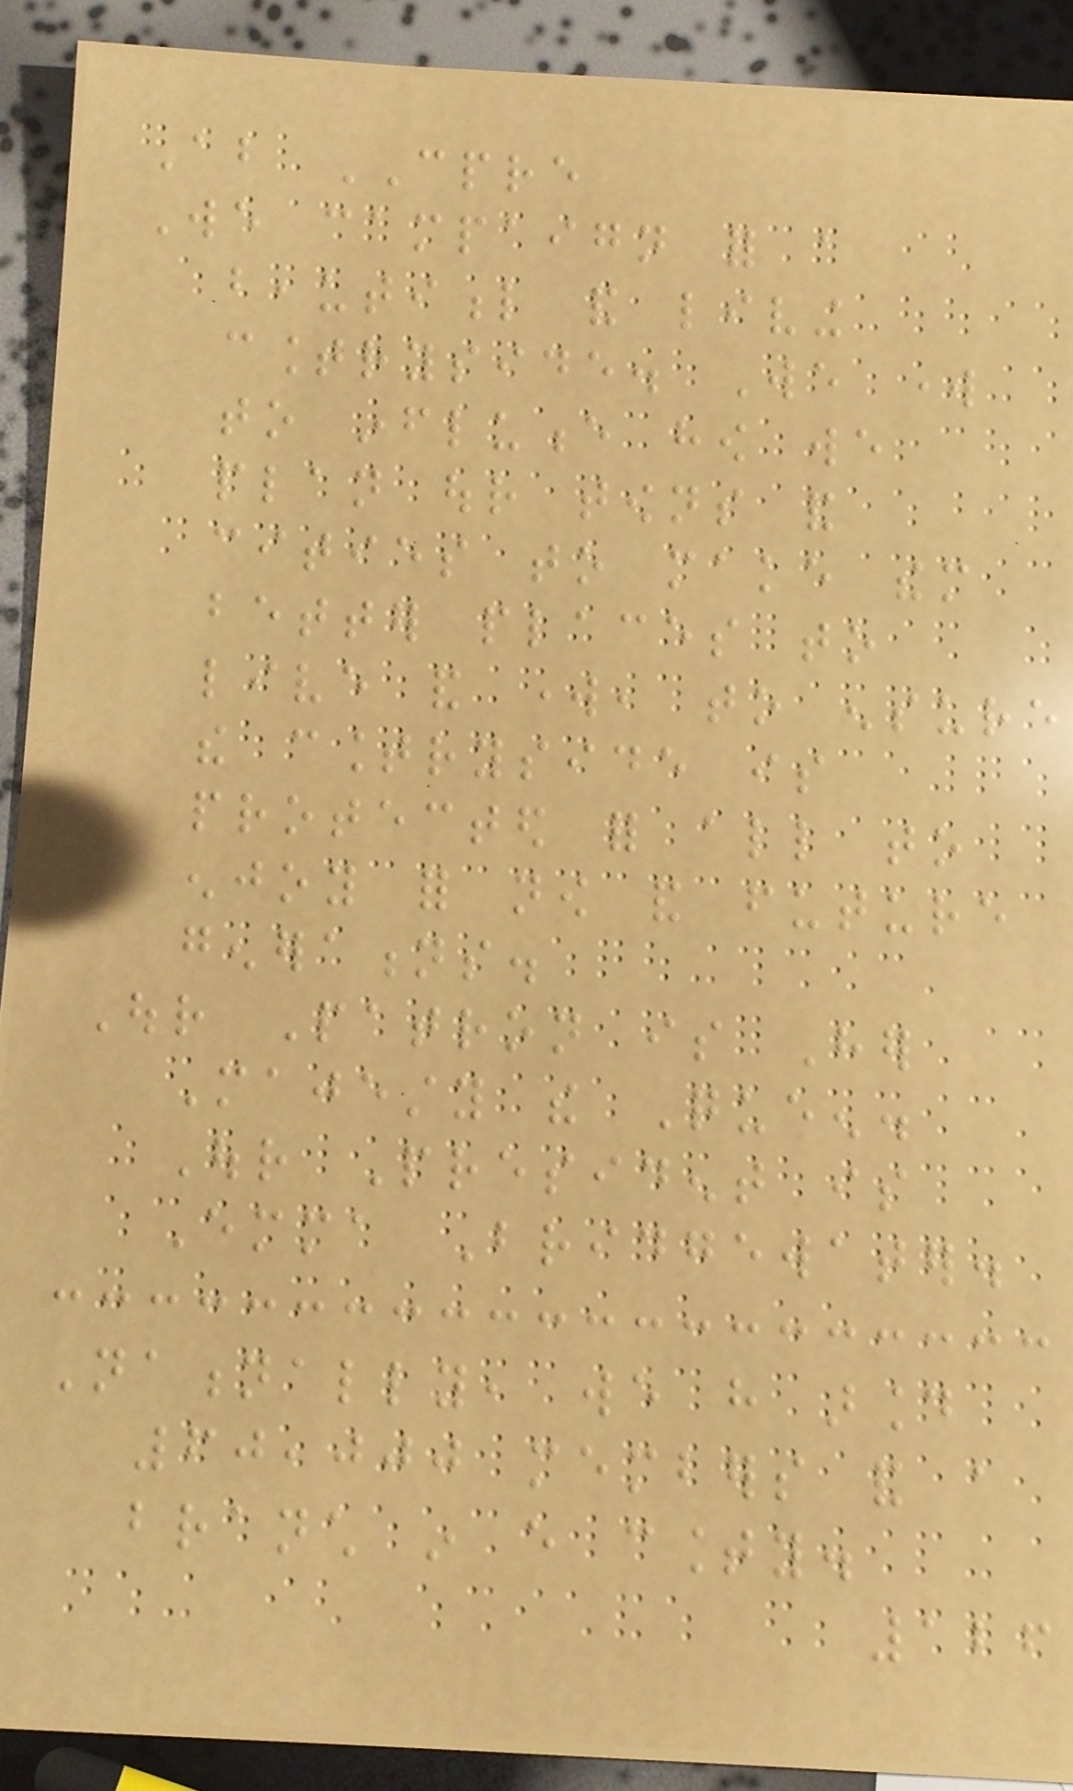About CPRE
We campaign for a
beautiful and living
countryside. We work
to influence how we
plan our towns and
cities to make them
better places to
live and work, to ensure
the countryside is
protected for all to
enjoy for now and future
generations.
Our Patron is Her
Majesty the Queen.
Our President is
Emma Bridgewater.
Nationally, we have around
60,000 members and a
branch in every county.
126
